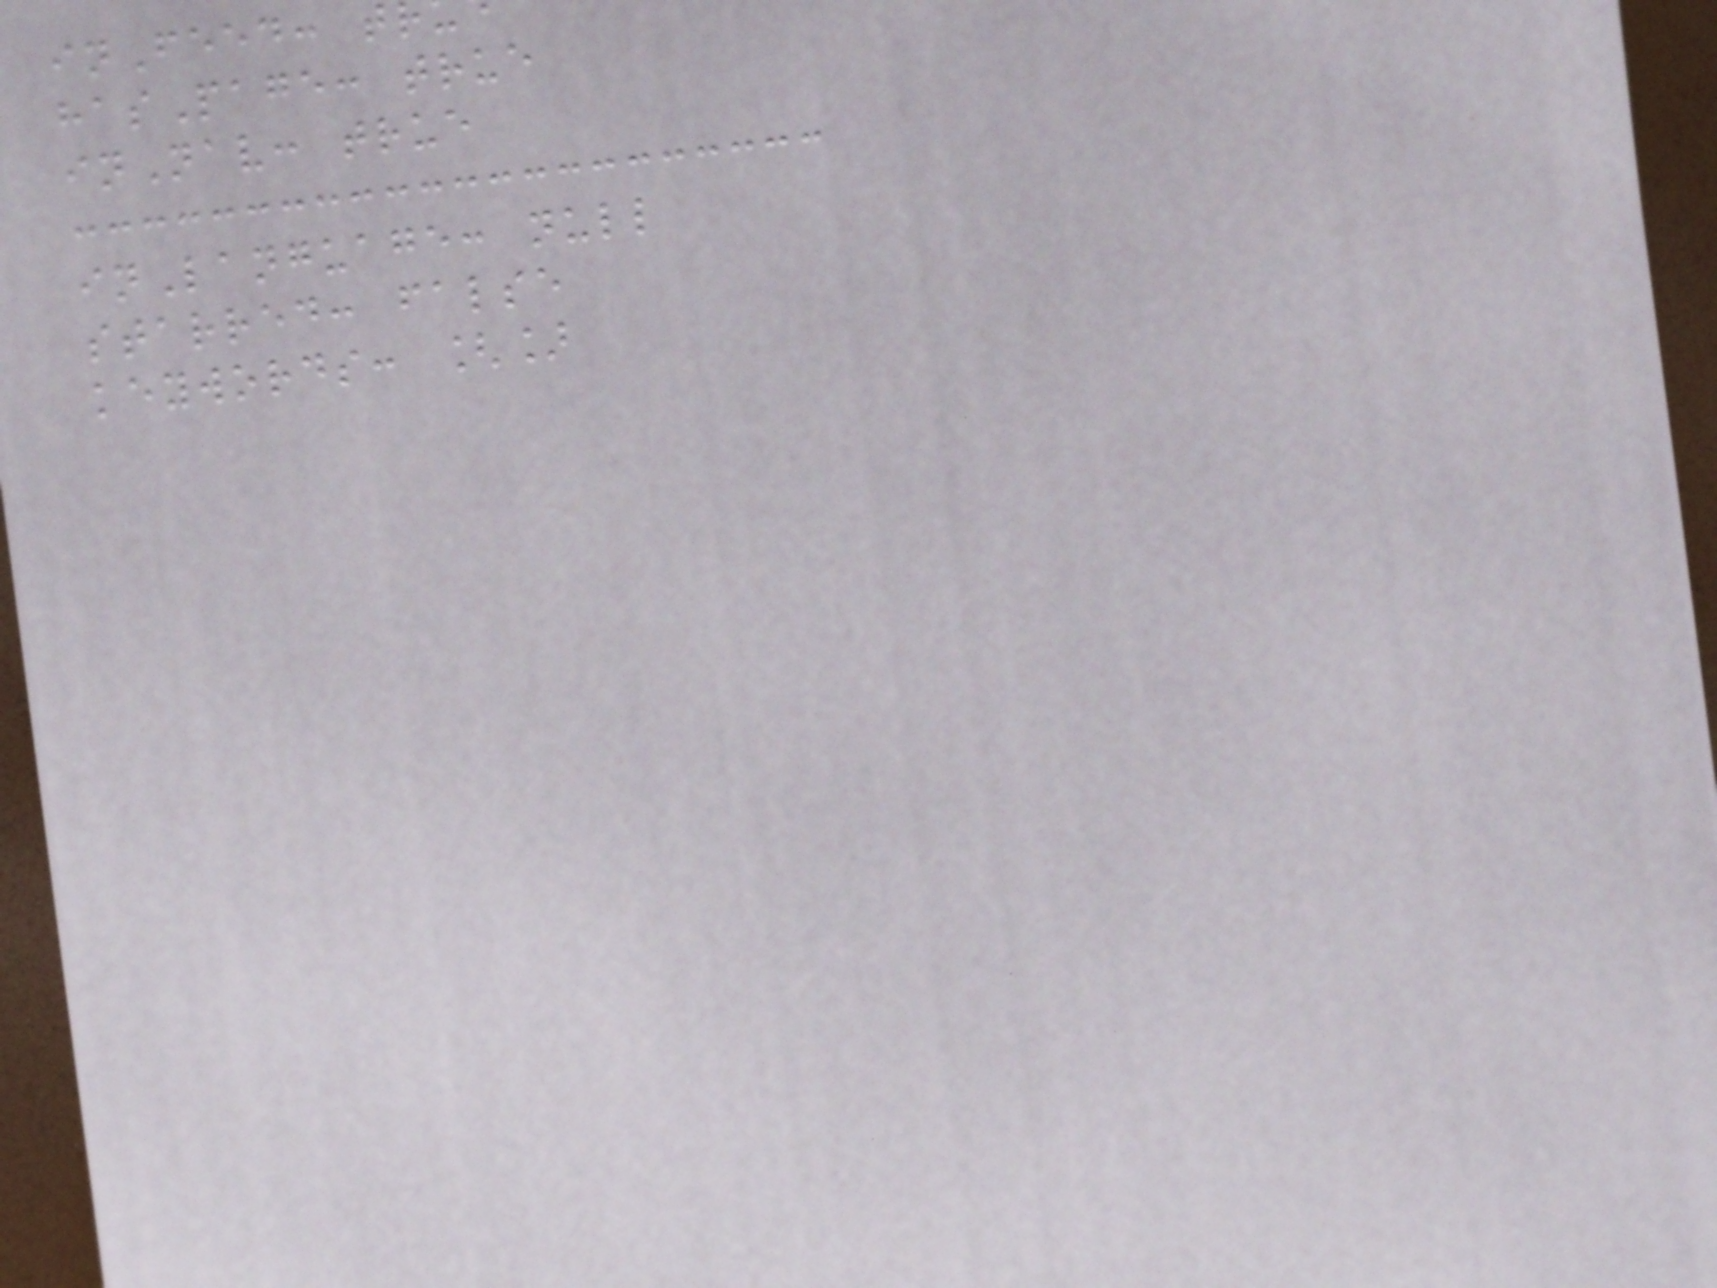inFeed: t
hasPage: true
inNav: true
inLanguage: null
starred: false
keywords: []
